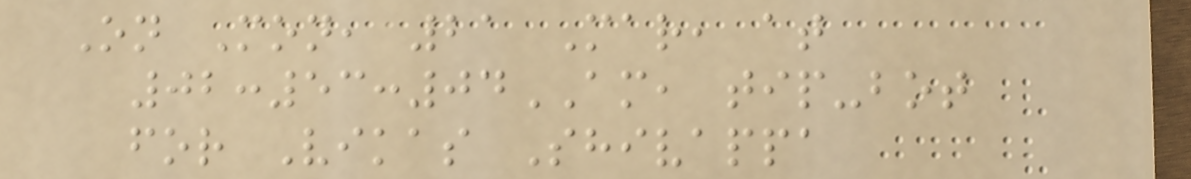On Mon, 21 Mar, at
02:53:04AM, tip-bot
for Vikas Shivappa
